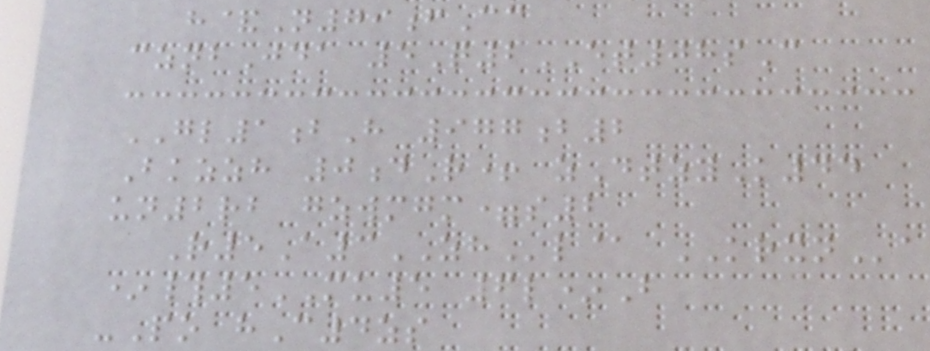h&N79fCc
cznbJda 5Q2ET08sC
GL1bH 977b2
Bkzzh 0dR+ zDtzyK44
un2rb gzwmgm=s2
R5A3ZHl@ KRXNa
*#5MU5 6l*B
-Po hC4zs
